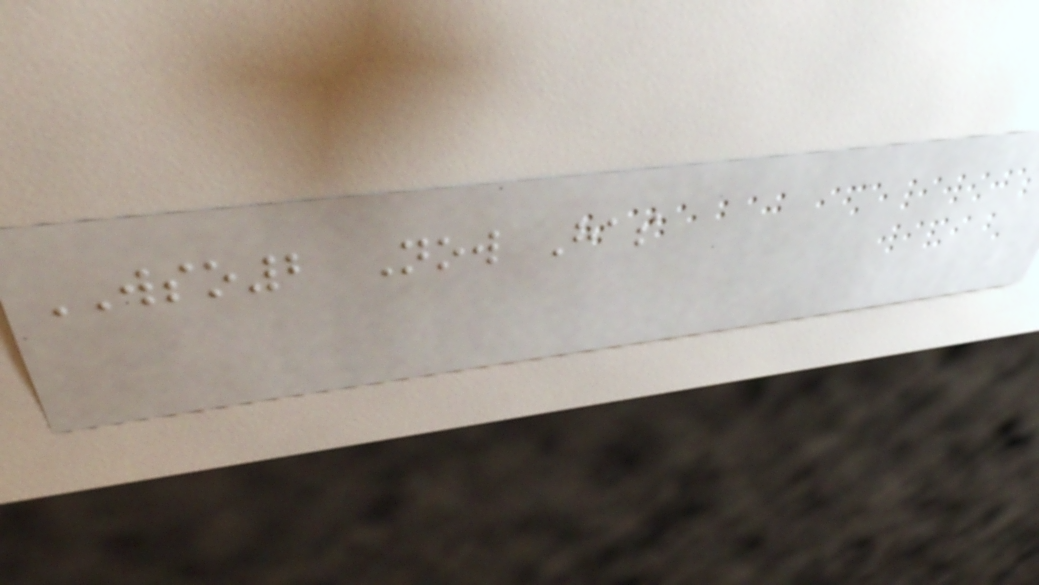WSO2 Now Has
